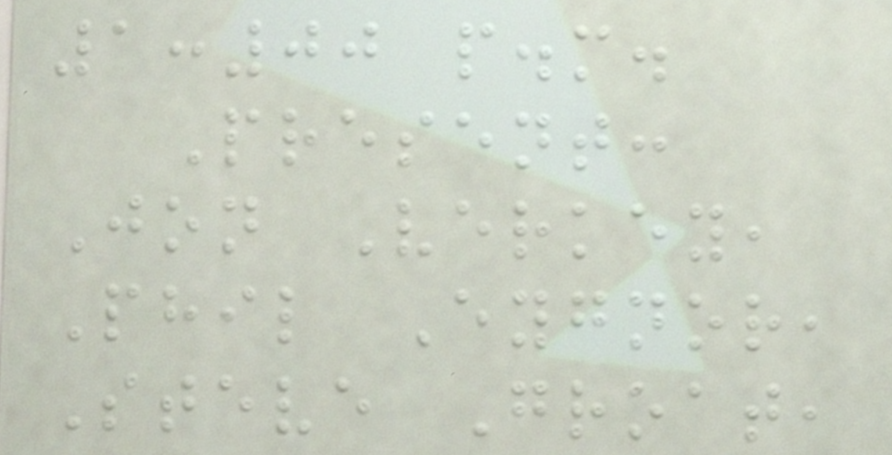1:00 p.m.
Present:
Jon Verkey,
Phil Eygnor,
Steve Groat,
